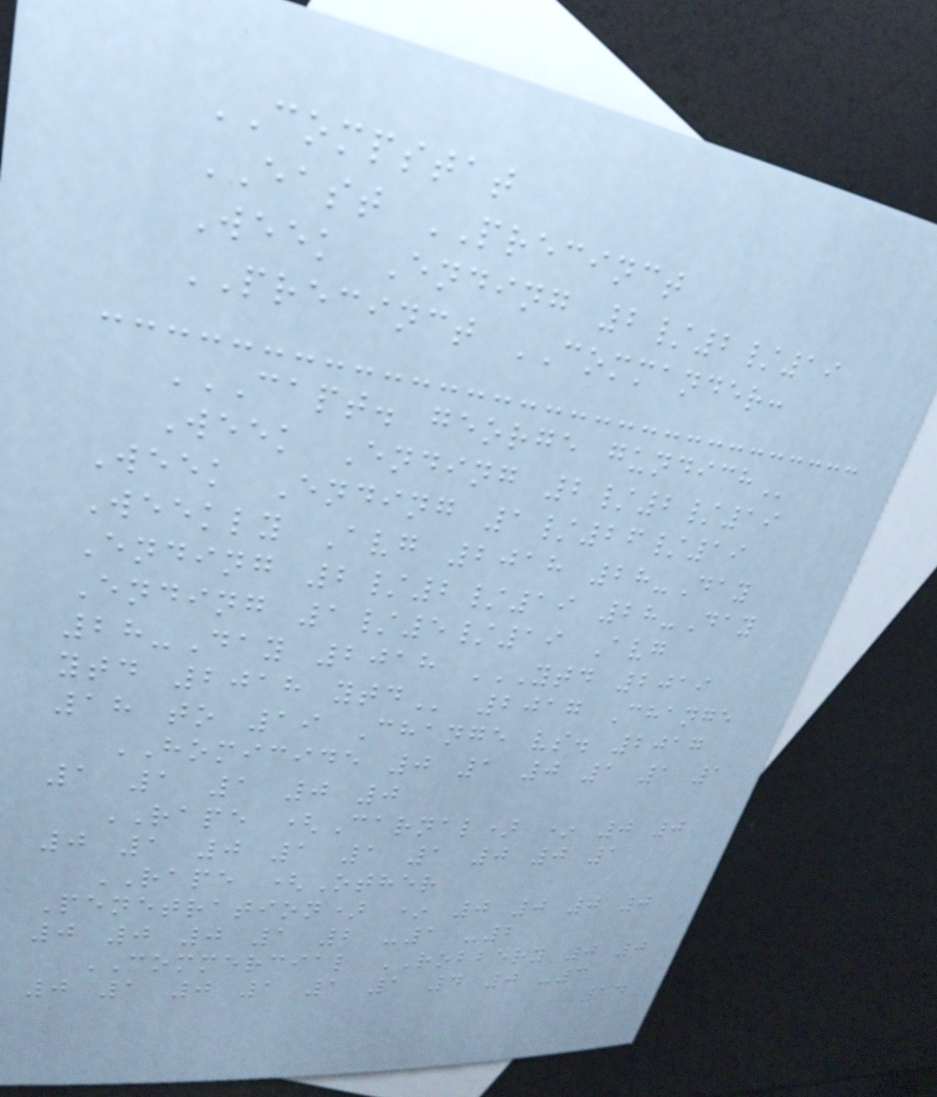COMPSTAT
EAST PRECINCT
Week Ending 2/2/19
PRECINCT COMMANDER:
CAPT. GEORGE GUNDICH
Week Ending 2/2/19
Week Ending 1/26/19
Weekly Avg 2018 28-Day
Ending 2/2/19 28-Day
Ending 1/5/19 Avg
28-Day 2018 YTD 2019
YTD 2018 YTD 2017 Change
18 to 19 Change vs. 2017
HOMICIDE 0 1 0 1 1 1
1 1 1 0 0
RAPE (Carnal) * 0 0
0 1 0 1 1 1 0 0 1
RAPE (Other
Penetration) * 0 0 0 0
0 0 0 1 2 -1 -2
COMMERCIAL ROBBERY 0 0
0 1 0 1 1 1 4 0 -3
14
